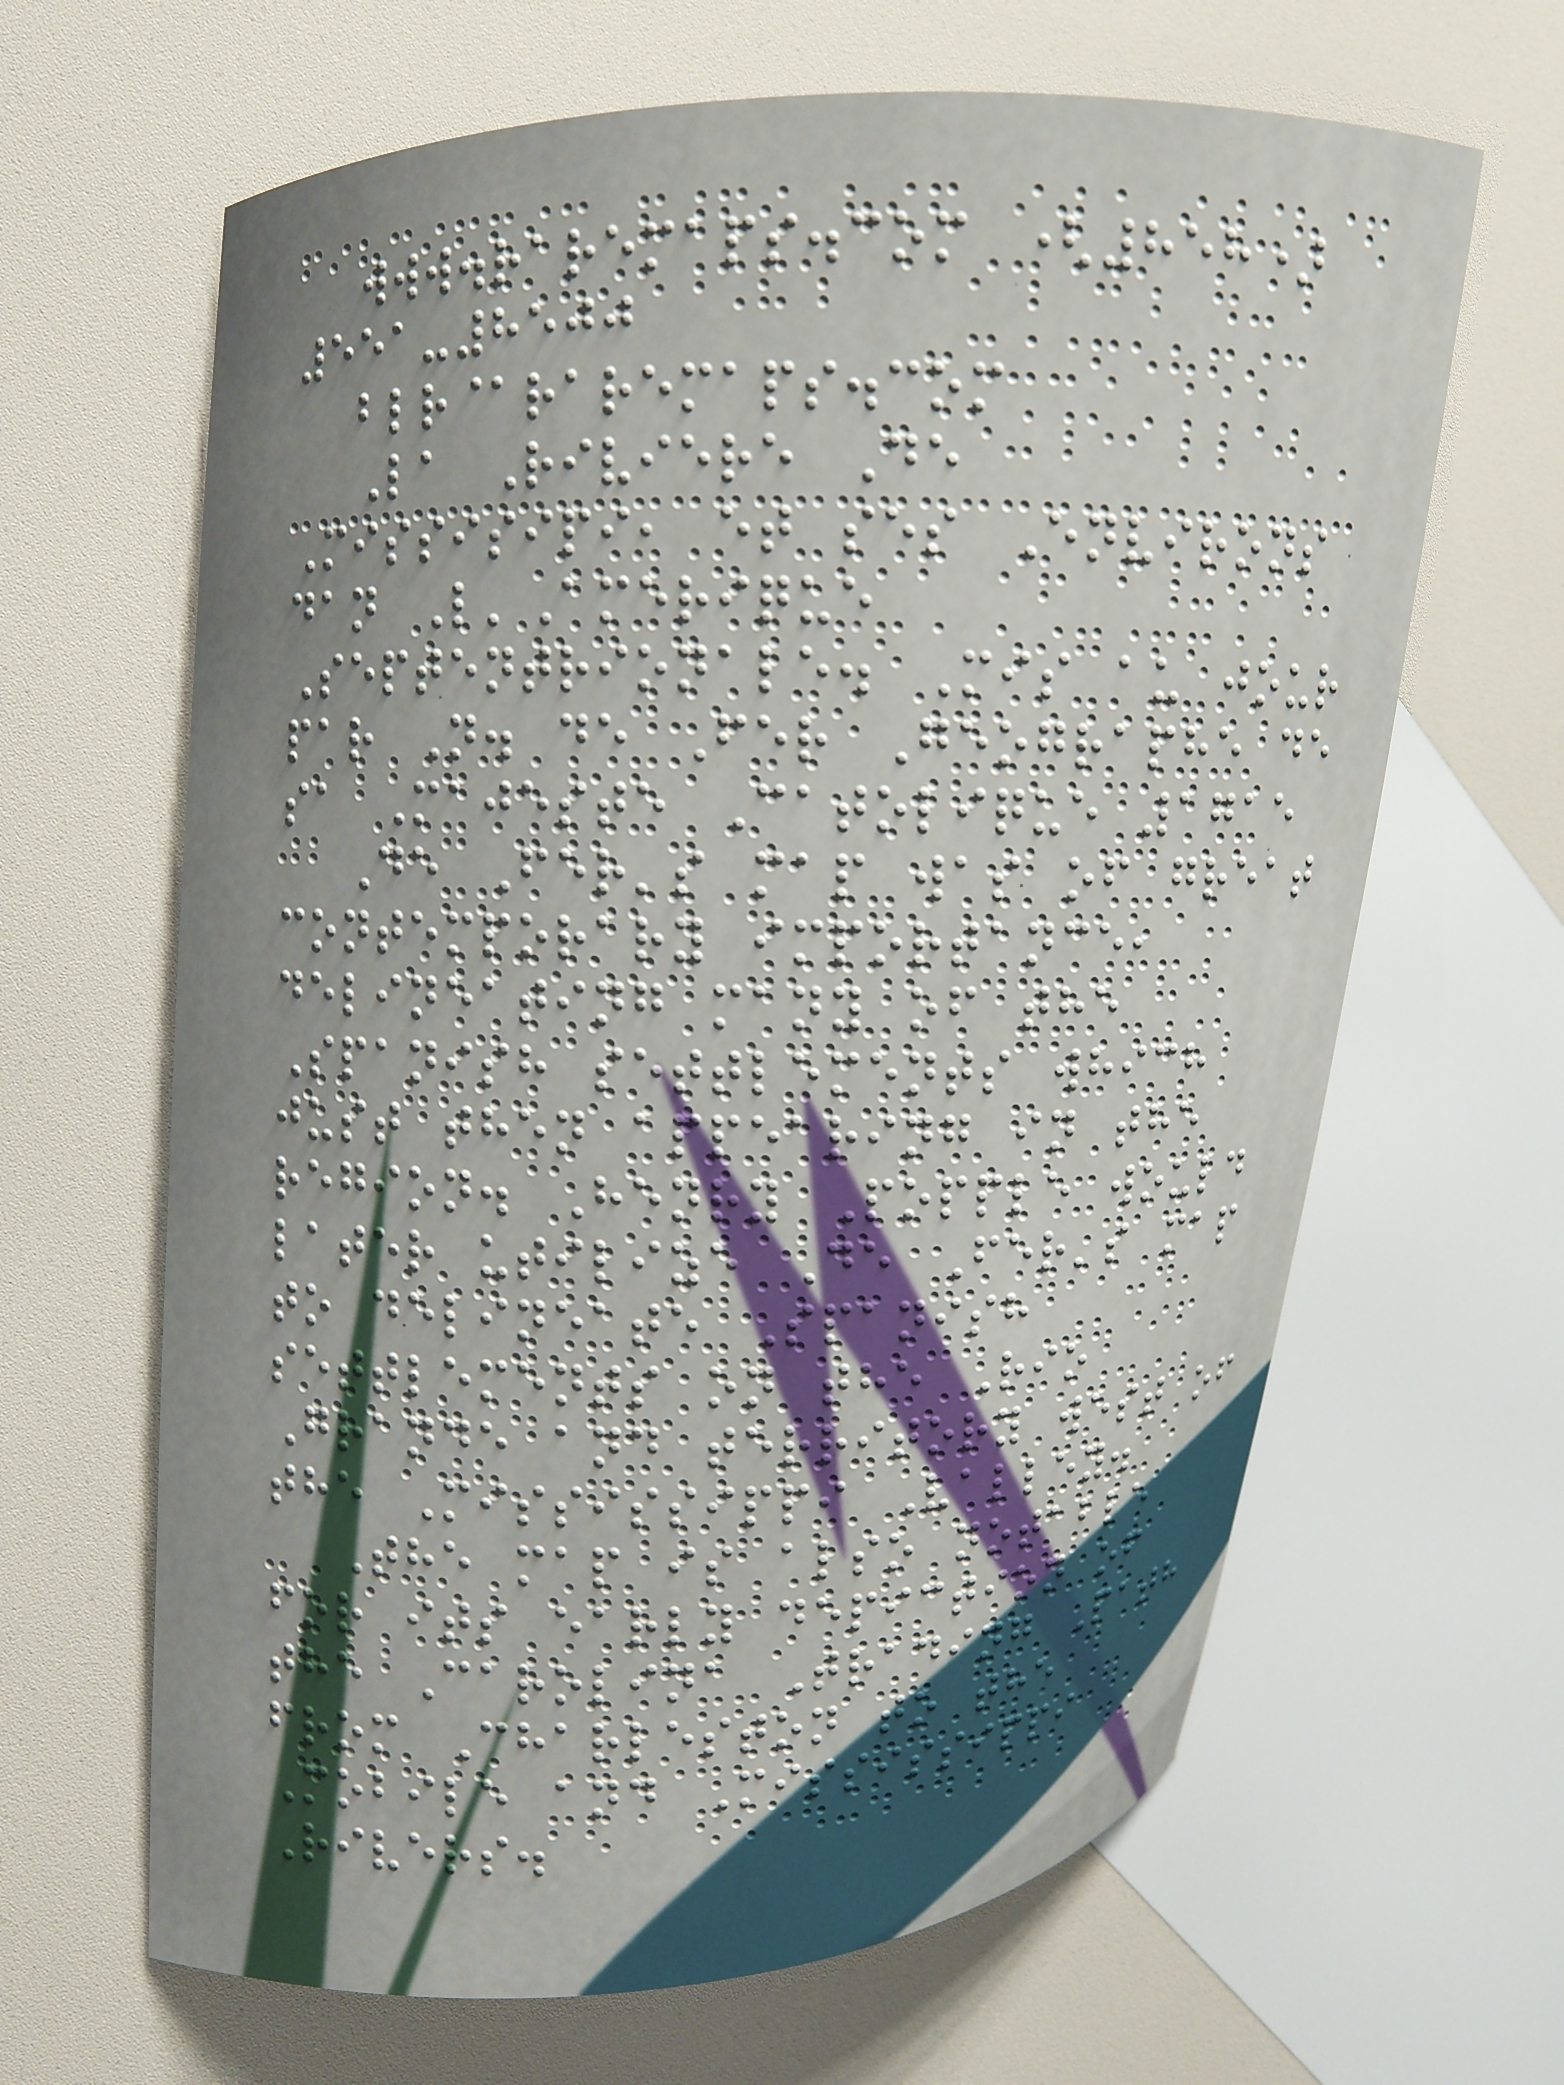www.raremaps.com (858)
551-8500
blr@raremaps.com
La Riviere De
Missisipi, et ses Environs
dan L'Amerique
Septentrionale. Mis au jour
par N. de Fer Geographe de
sa Majeste Catolique 1715
De Fer's map was of great
contemporary importance,
delineating many of the
Spanish settlements which
just then appearing in the
region. Henry Popple would
later utilize De Fer's map
to delineate Spanish
settlements on the Rio
Grande and territory west of
the Mississippi Valley.
The map is also notable
for its early depiction of
the Carolina Trading Path
from Charleston to the
Mobile and Mississippi
Rivers.
